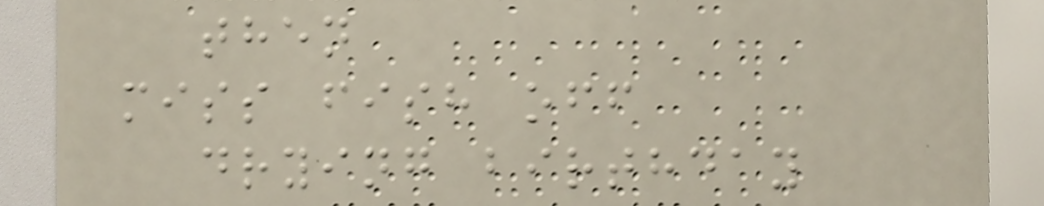then
miss fish off
drying birthday
